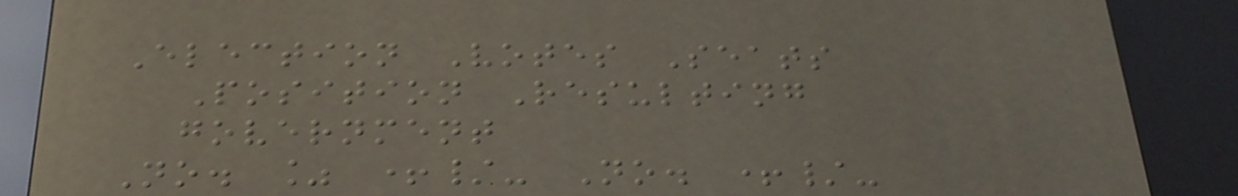Election Votes Seats
Position Resulting
government
No. % +/- No. +/-
